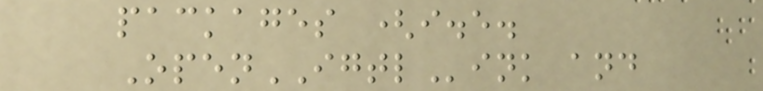packages (i.e.
OpenIGTLink and
